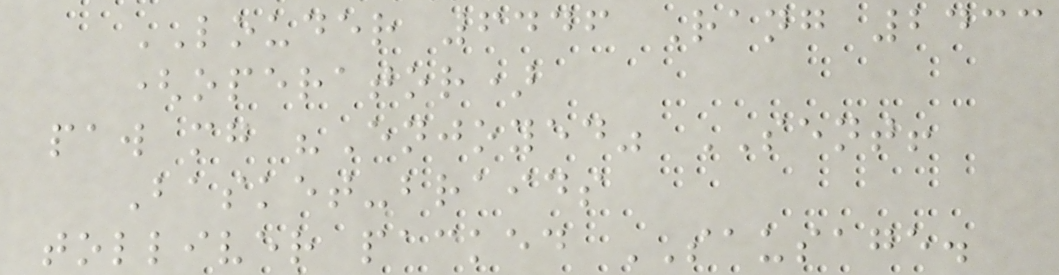LOUDER 6446 Rang 2433
(operator)
paw mg "Enjoyed" SENT!
Basket-braids
tolliver packed SAUSAGE.
